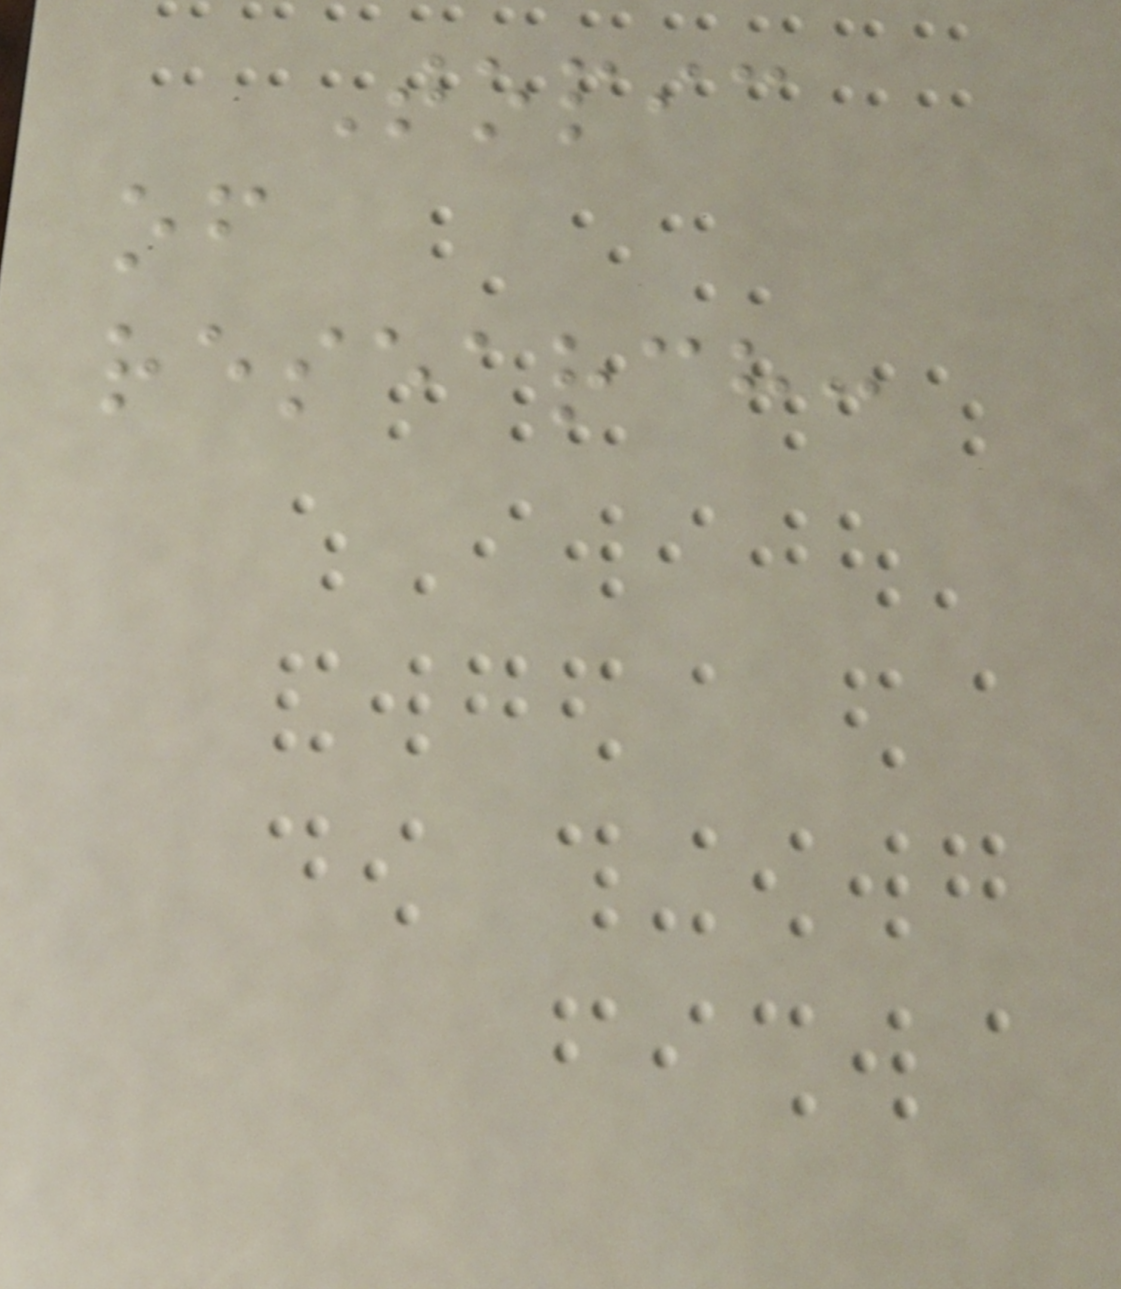Topic
of
research:
